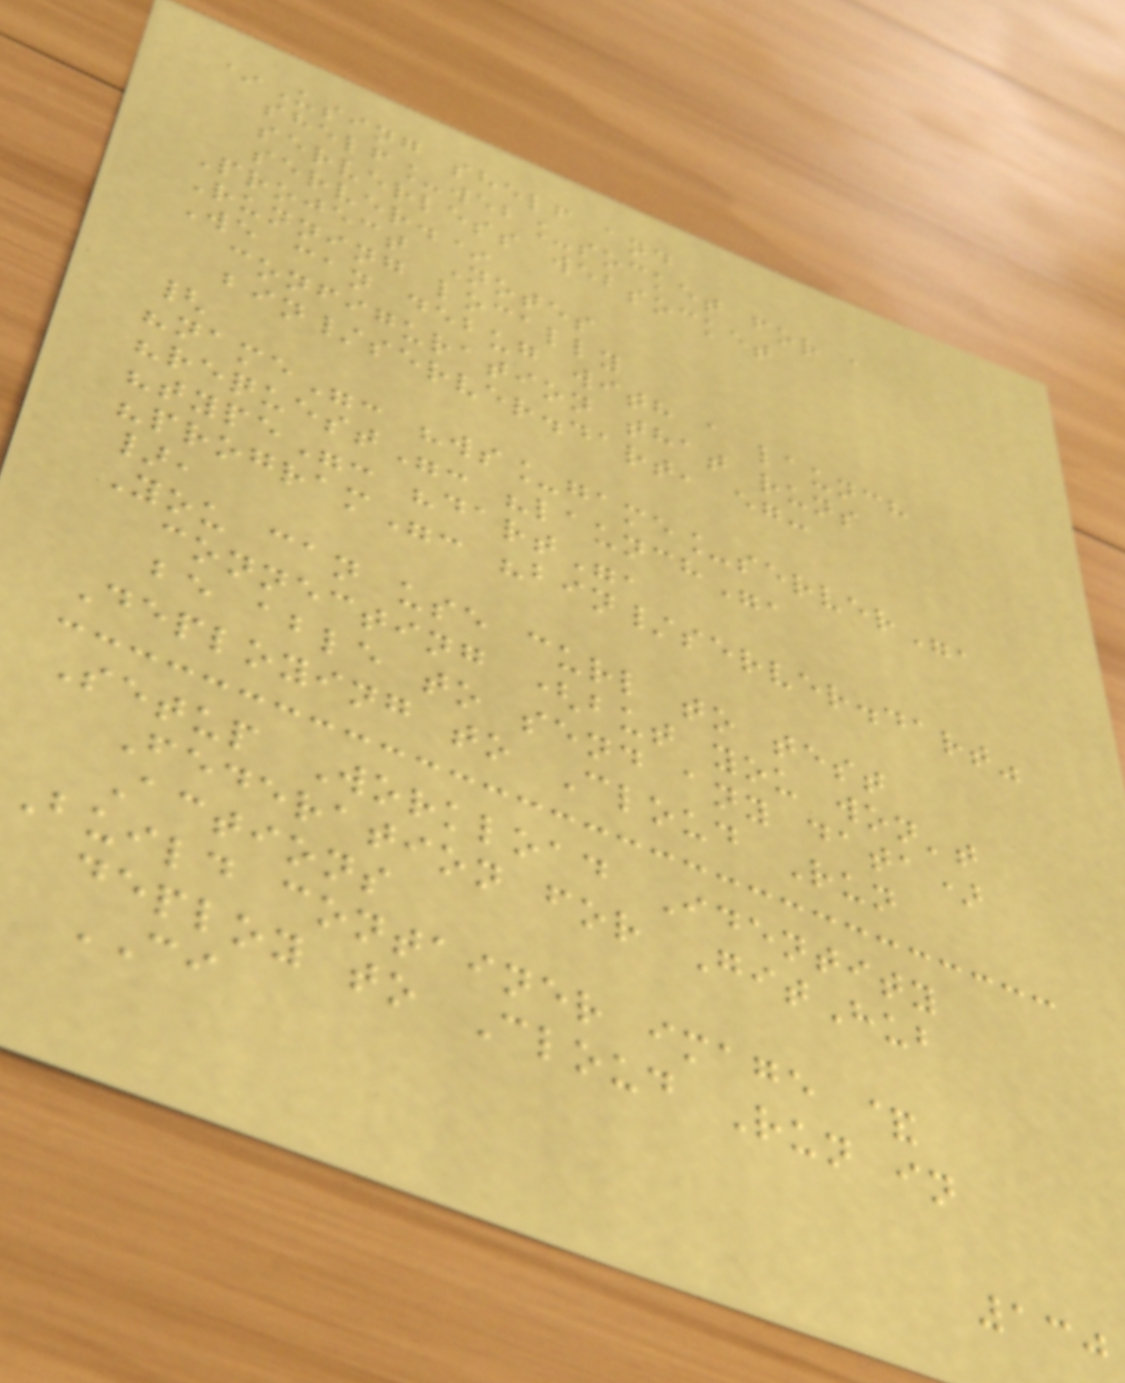*Using shelf and
shelf_web_socket for a
serverless websocket
server.*
Project Notes
Running locally
We can debug with a launch
configuration that runs
bin/server.dart, eg:
{
"name": "ws_game_server",
"request": "launch",
"type": "dart",
"program": "bin/server.dart"
},
You can use curl to test
connecting (but you won't
be able to send any data)
Deploying to Cloud Run
Setup Workload Identity
Federation for GitHub
Actions
Build container image &
deploy to Cloud Run in
CI
130
